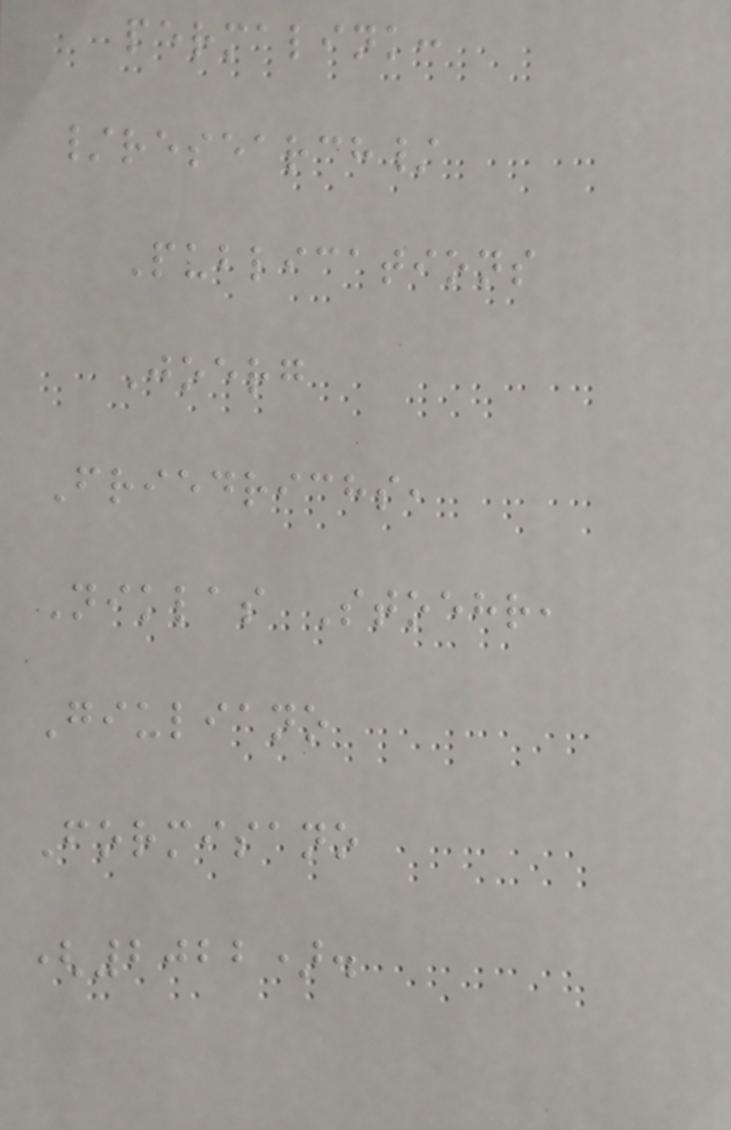permalink:
/research/
Publications
Joerg
Friedrichs,
Niklas Stoehr,
Giuliano
Formisano
(2022).
